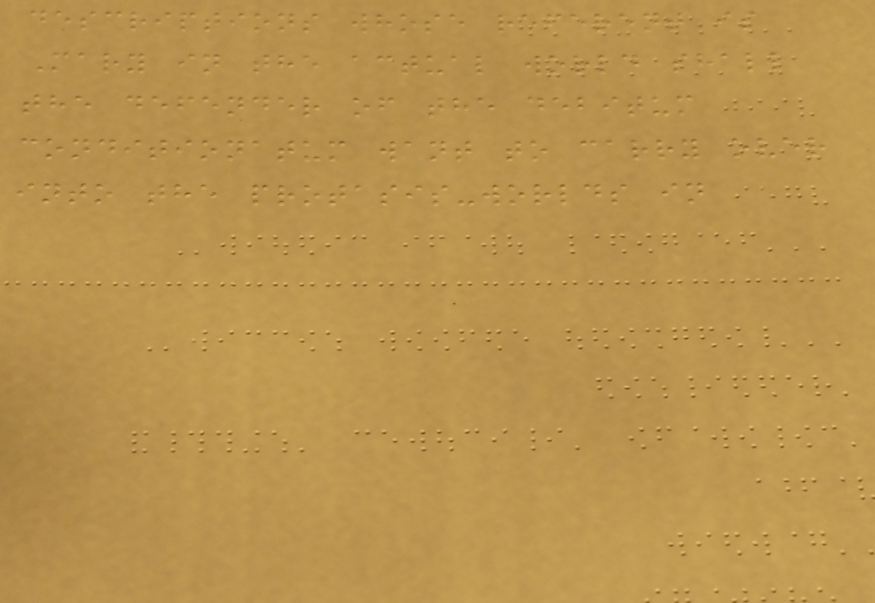descriptions whose referent is
Mary in the actual world shall
the defender of the debitum
conditionatum want to carry over
into the protasis-worlds in
